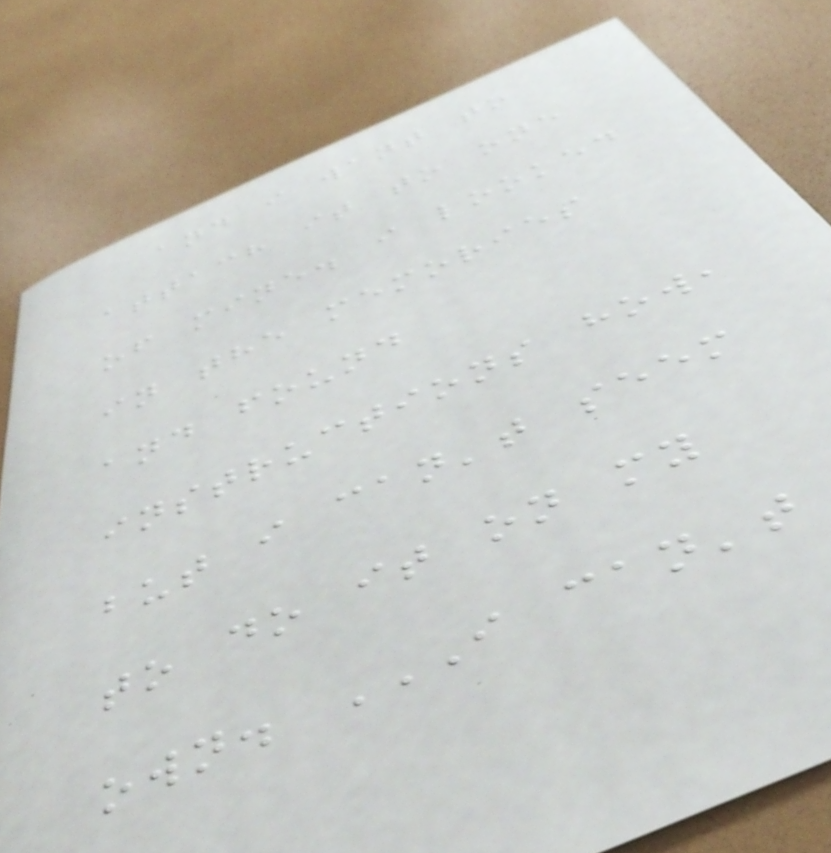and i want to
attach it to one
of mine. i looked
in the memories
and found
instructions how,
but i can't seem
to do it on my
own. I CAN'T
